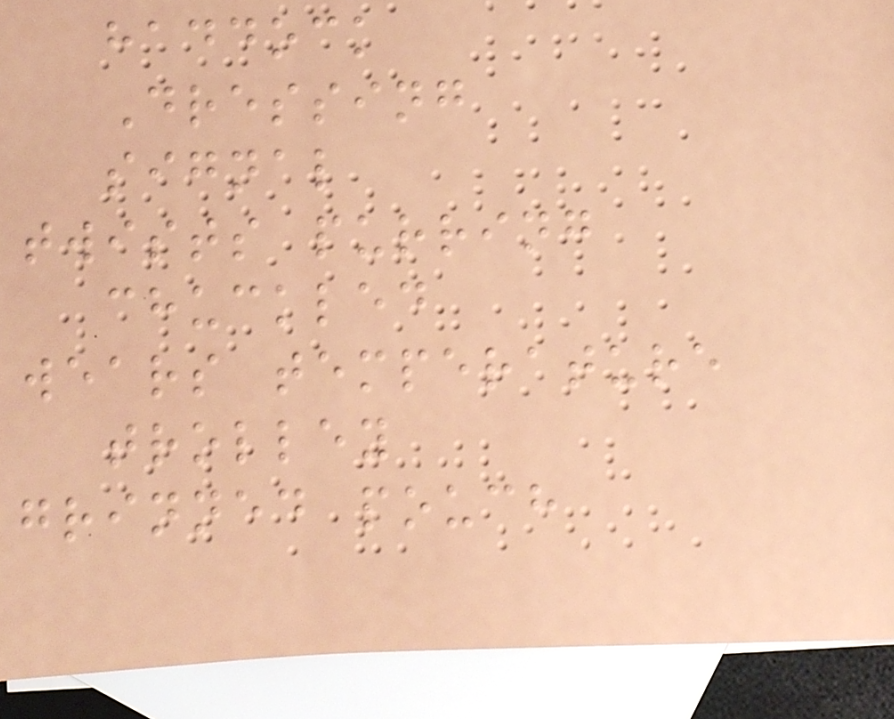haddock
Dressing
signal
twists purring
chuckled
wears temperature
trolley
grinned pouch
